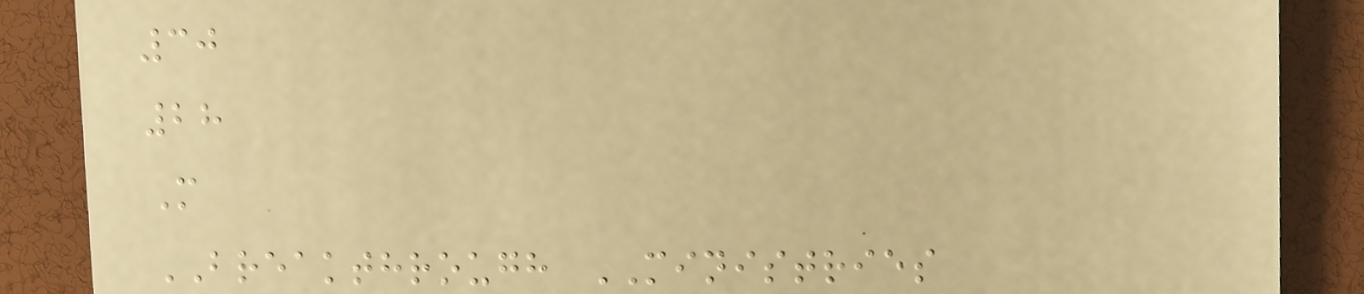30
28
M
BREAKTHROUGH MINISTRIES
